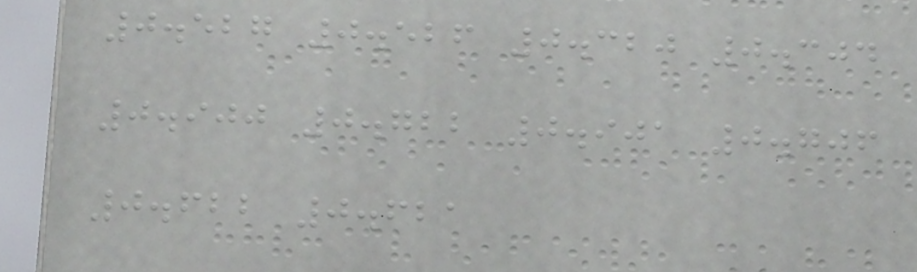0.527 0.526 0.320 0.304
0.900 0.722 0.901 0.706
0.622 0.621
